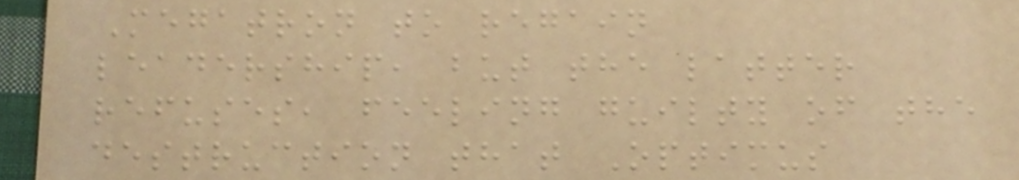Megatron to regain
leadership, but the latter
refuses, feeling guilty of the
destruction that Optimus
